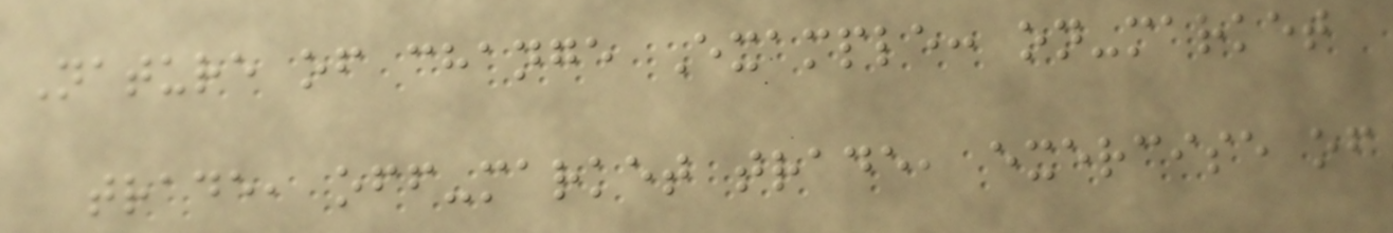Nature of change Example: on-market
trade, off-market trade, exercise of
